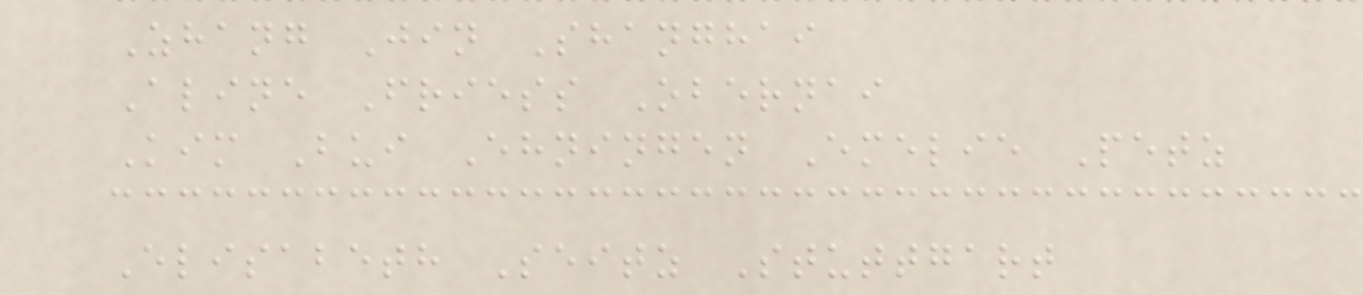Zhang Jin Shanghai
Aline Friess Obernai
Kim Bui Ehningen Emelie Petz
Elisabeth Seitz Stuttgart
